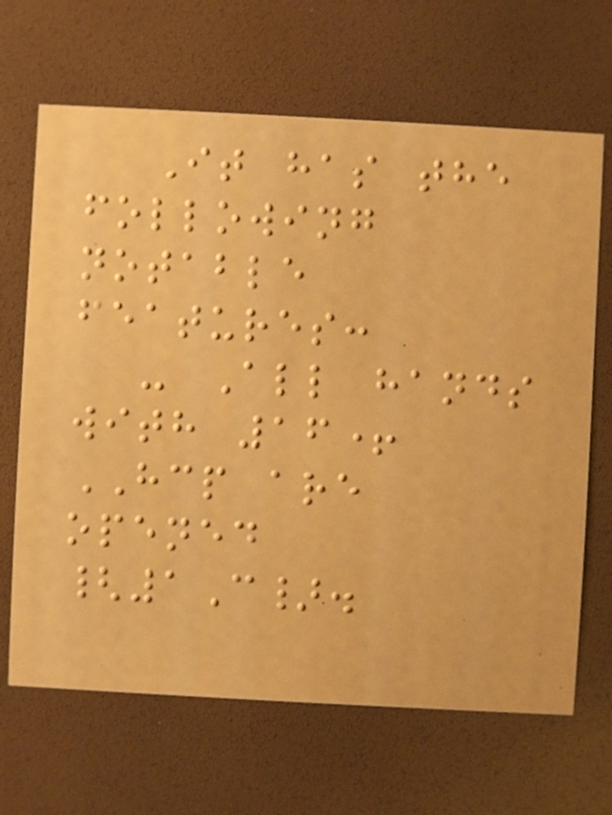It has the
following
notable
features:
- All hands
with 16+
HCP are
opened
{1C}.
